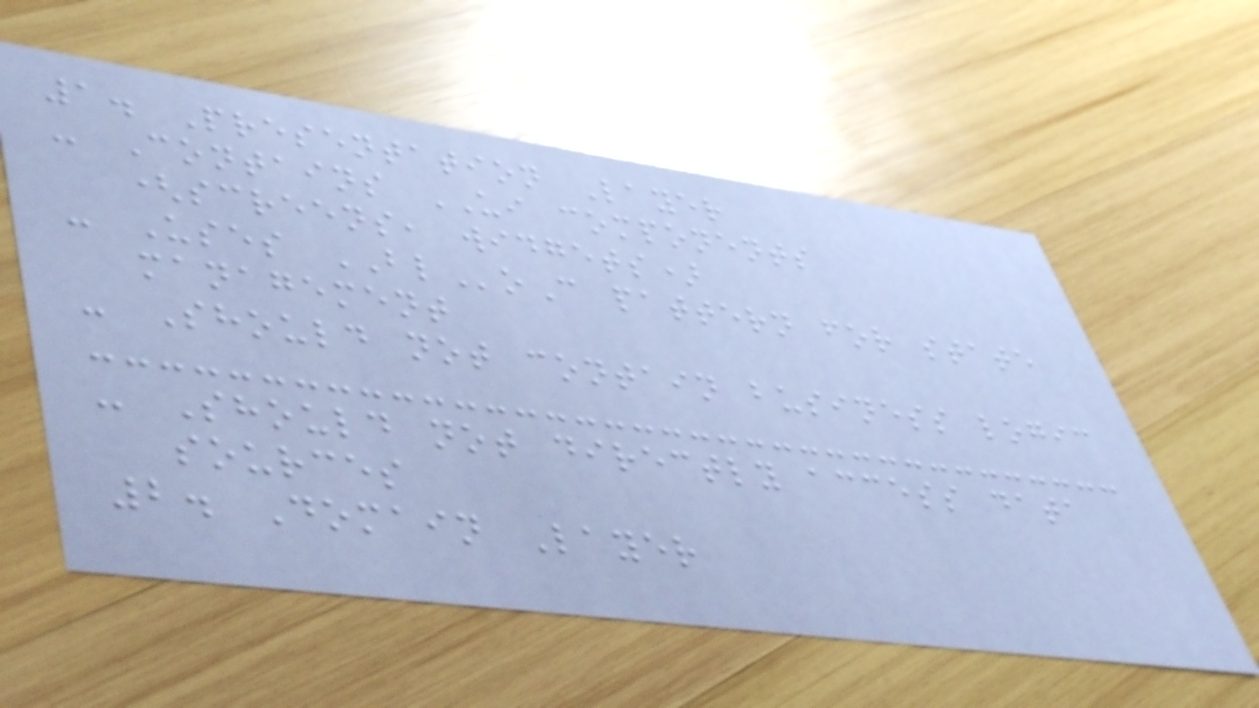1. Presentation Layer
- Contains UI components
(screens, widgets)
- Uses BLoC pattern for state
management
- Should not contain business logic
- Should not directly access data
sources
2. Domain Layer
